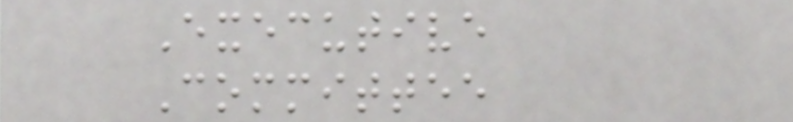Executive
Committee
